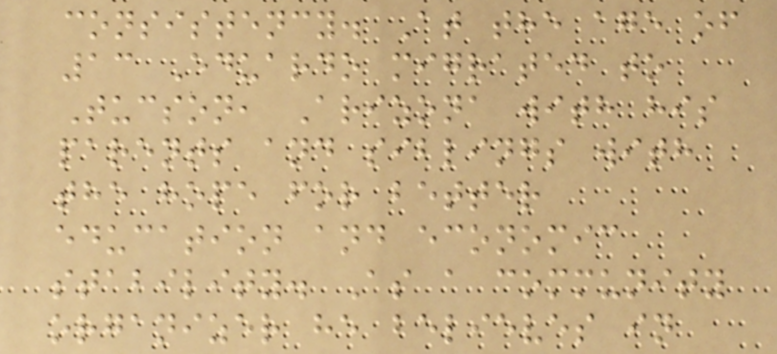consistency. At the age of
13 Eduardo migrated to
Tucson, Arizona with his
parents and siblings with
the hope for better
education and economic
stability. As a community
organizer he believes in
